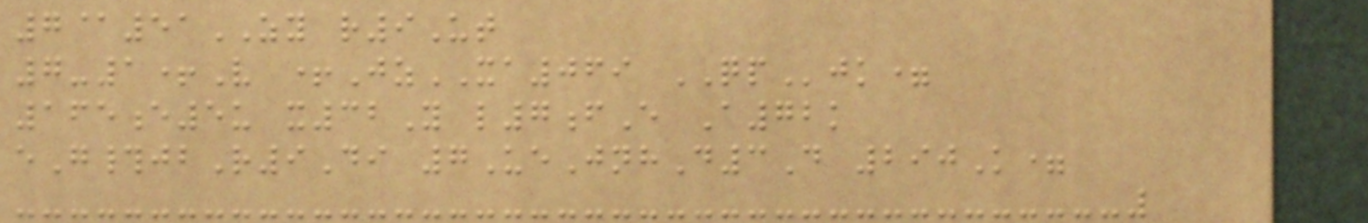7@51ZY r9Ut
7-1+V +JzXA069 QPjk=
165e5u x32Y l7fE A72k
eG#jbR9Di 7UeJnhD3D 290K=
